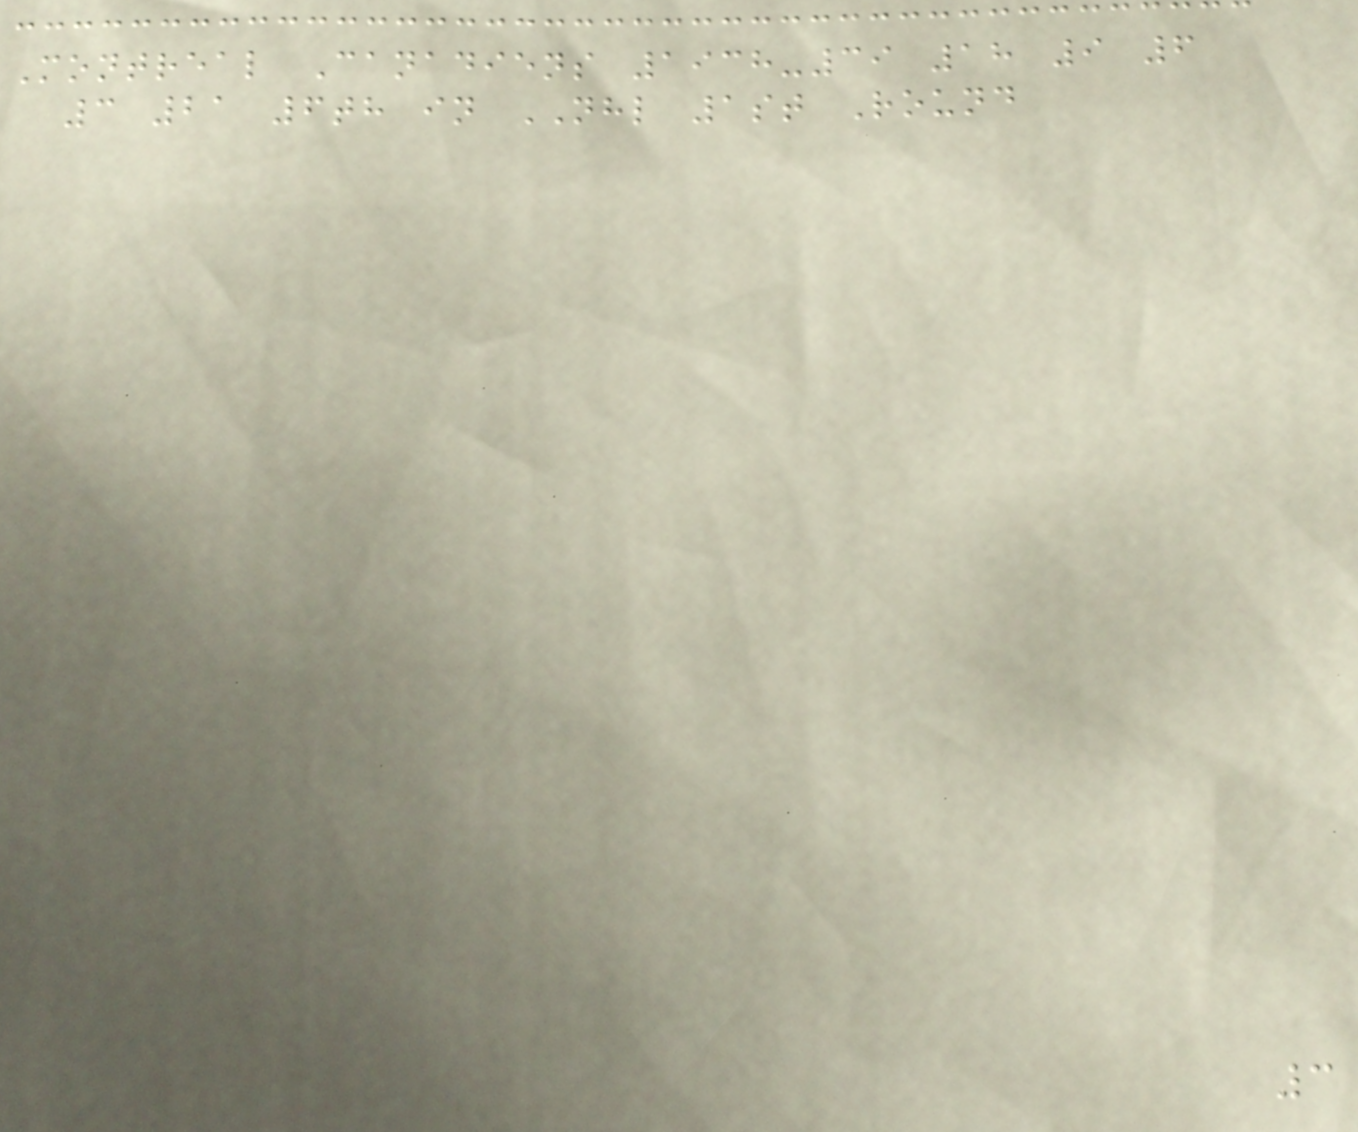Montreal Canadiens 1938-39 18 9 6
3 21 6th in NHL 1st Round
3
